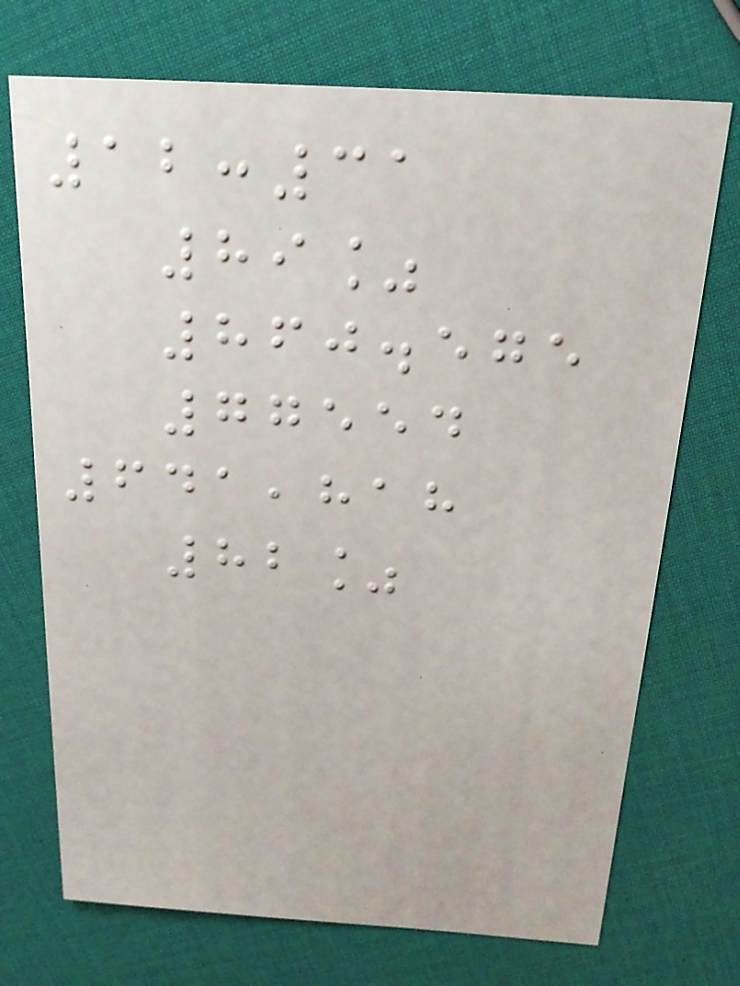12:31
89%
860.575
77554
641,818
82%
